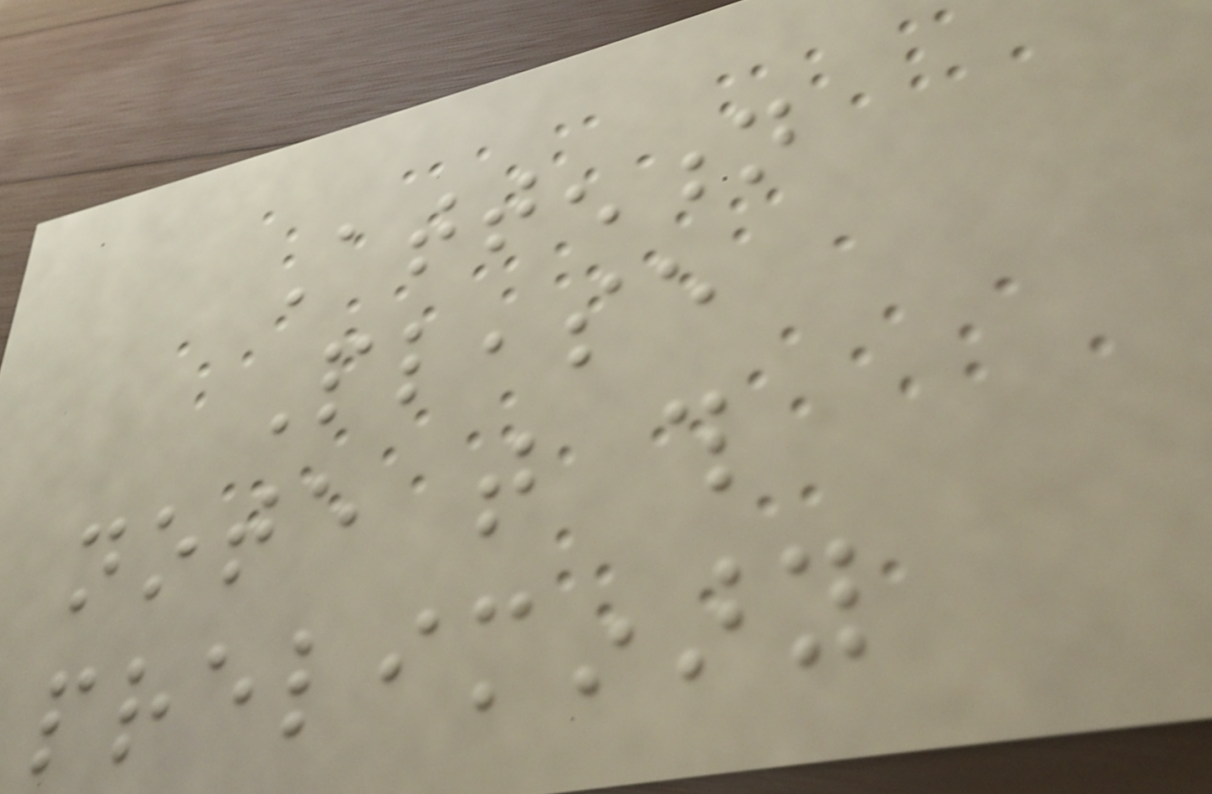Attention
Please
note that this
preliminary
